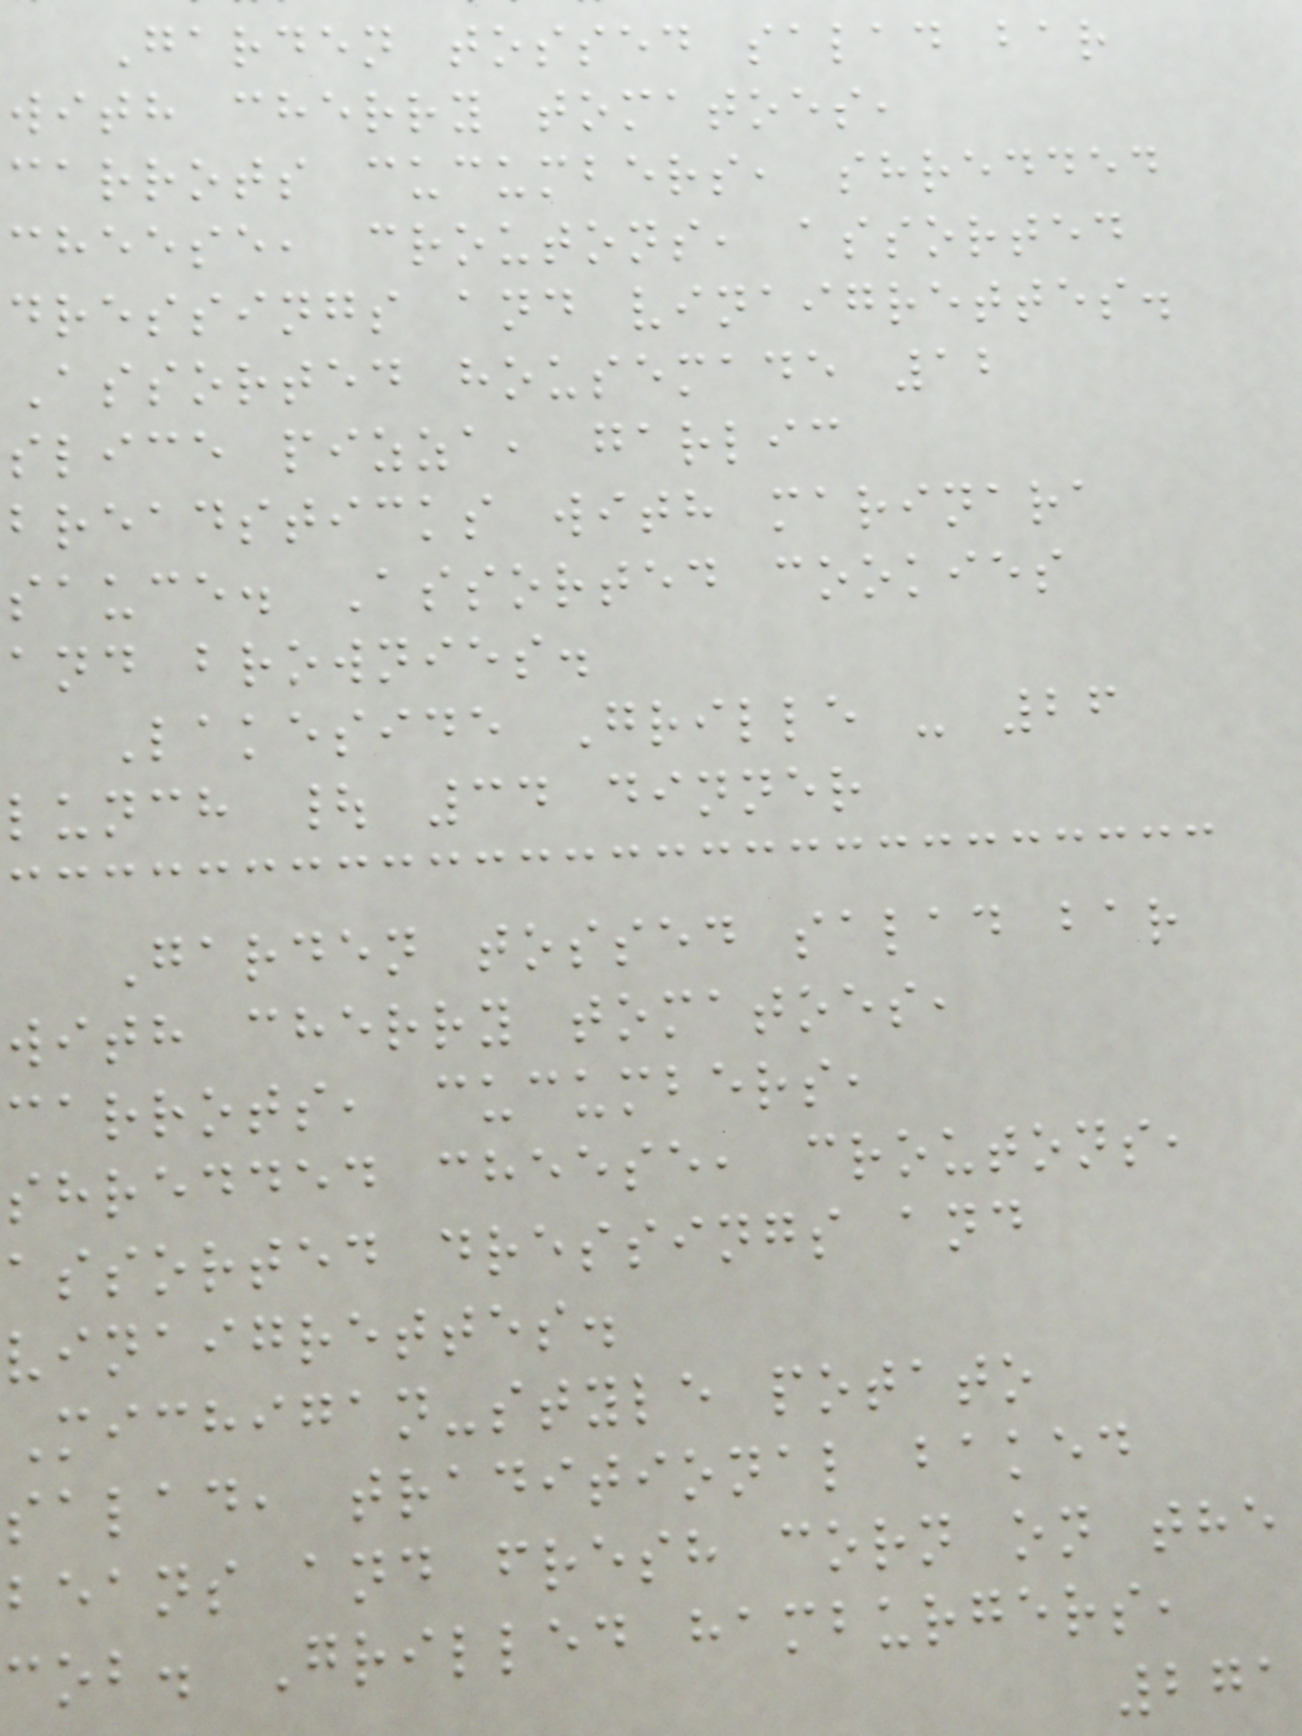Garden tossed salad bar
with cherry tomatoes,
carrots cucumbers, shredded
cheese, croutons, assorted
dressings and vinaigrettes.
Assorted housemade 12
slice pizza, garlic
breadsticks with marinara
sauce. Assorted cookies
and brownies.
Lakeside Grille - 26
lunch | 34 dinner
Garden tossed salad bar
with cherry tomatoes,
carrots, cucumbers,
shredded cheese, croutons,
assorted dressings and
vinaigrettes.
Michigan-style potato
salad, traditional baked
beans and fresh corn on the
cob. Grilled hamburgers,
271
